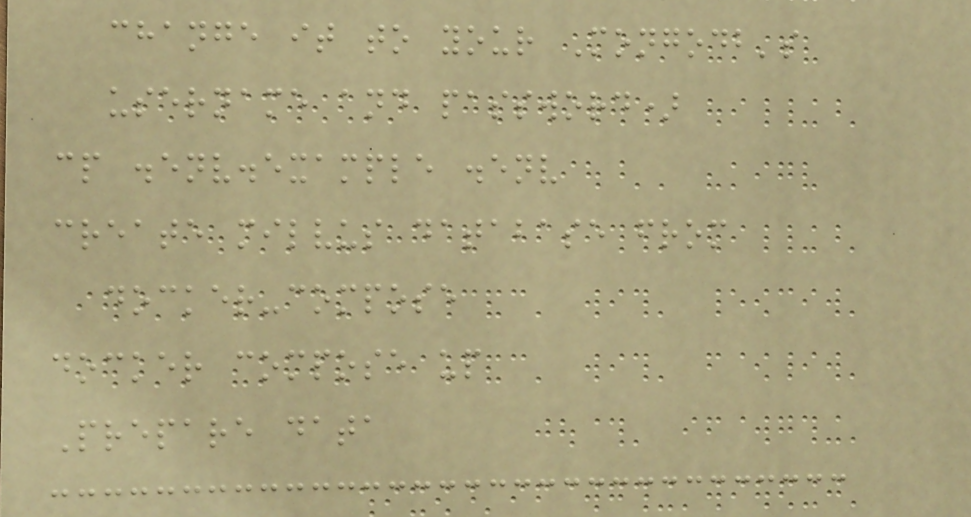change it to your Mongodb's
username and password)
cp .env.example .env
create milvus database from
docker-compose
docker compose up
Prepare data
